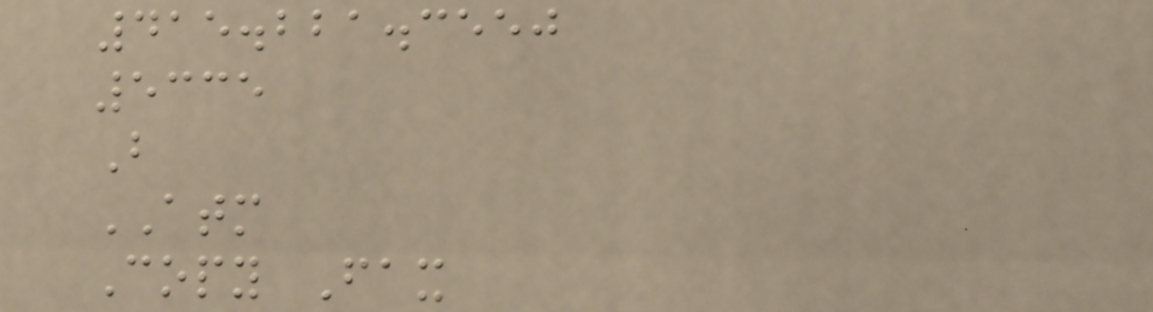415.221.3550
5335
B
ATM
Copy Fax
